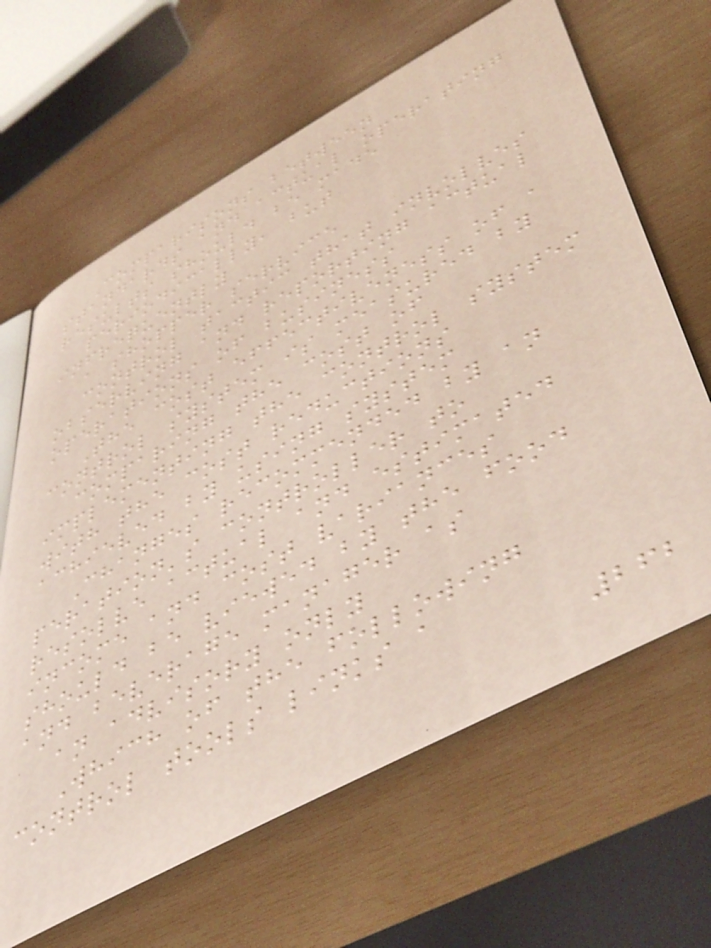Comparisons between
standards and actual operating
results should be made
periodically, but
infrequently
a shopper service
control tactic that involves
observing and reporting actual
operations of business
The cost effectiveness of a
control system is measured by
comparing the cost of
implementing the control system
with the cost reductions
achieved by using system
Changes recommended by an
peration's controller to
resolve actual and estimated
income and cost variances
should be viewed by the food
and beverage manager as
an advisory only
Which of the following
control tools links a
262
